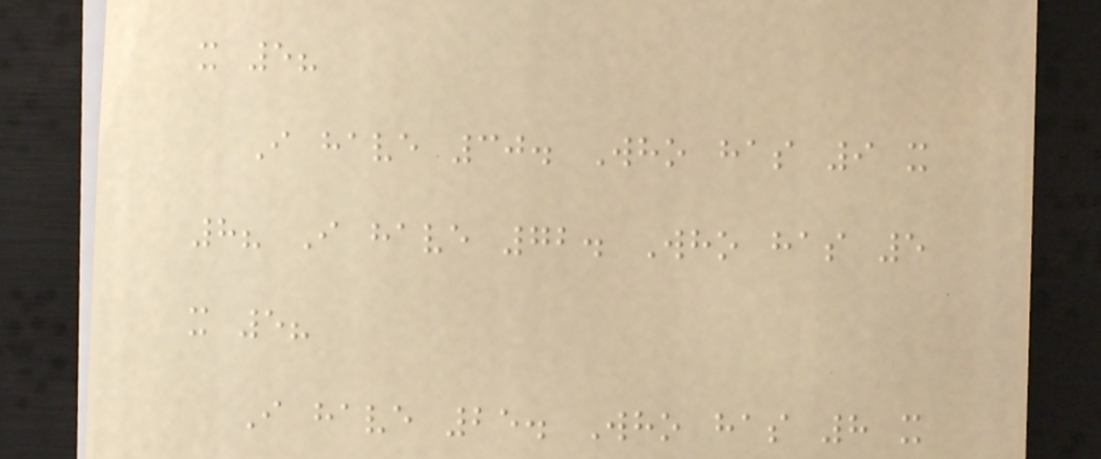x 5?
I have 30. Who has 9 x
8? I have 72. Who has 5
x 5?
I have 25. Who has 8 x
